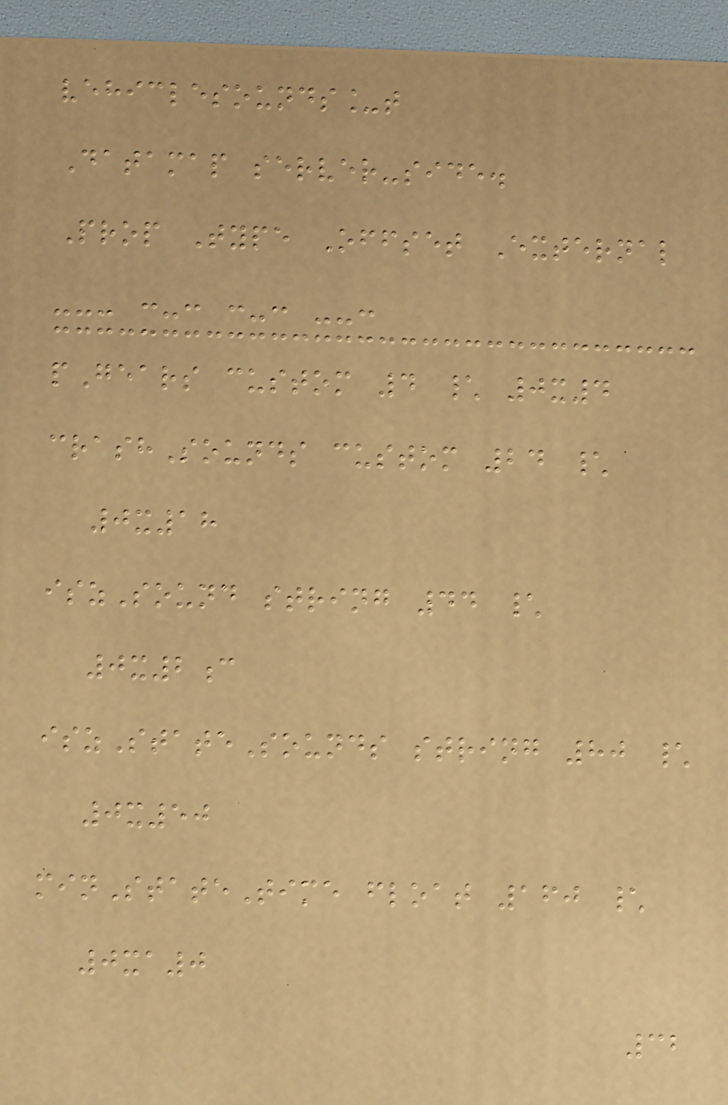vehiclesounds_t
Datamap server-side.
Prop Type Offset External
--- :-: :-: --:
pGears custom 4 \ 0x4
crashSounds custom 24 \
0x18
iszSound string 44 \
0x2c
iszStateSounds string 80 \
0x50
minStateTime float 160 \
0xa0
32
